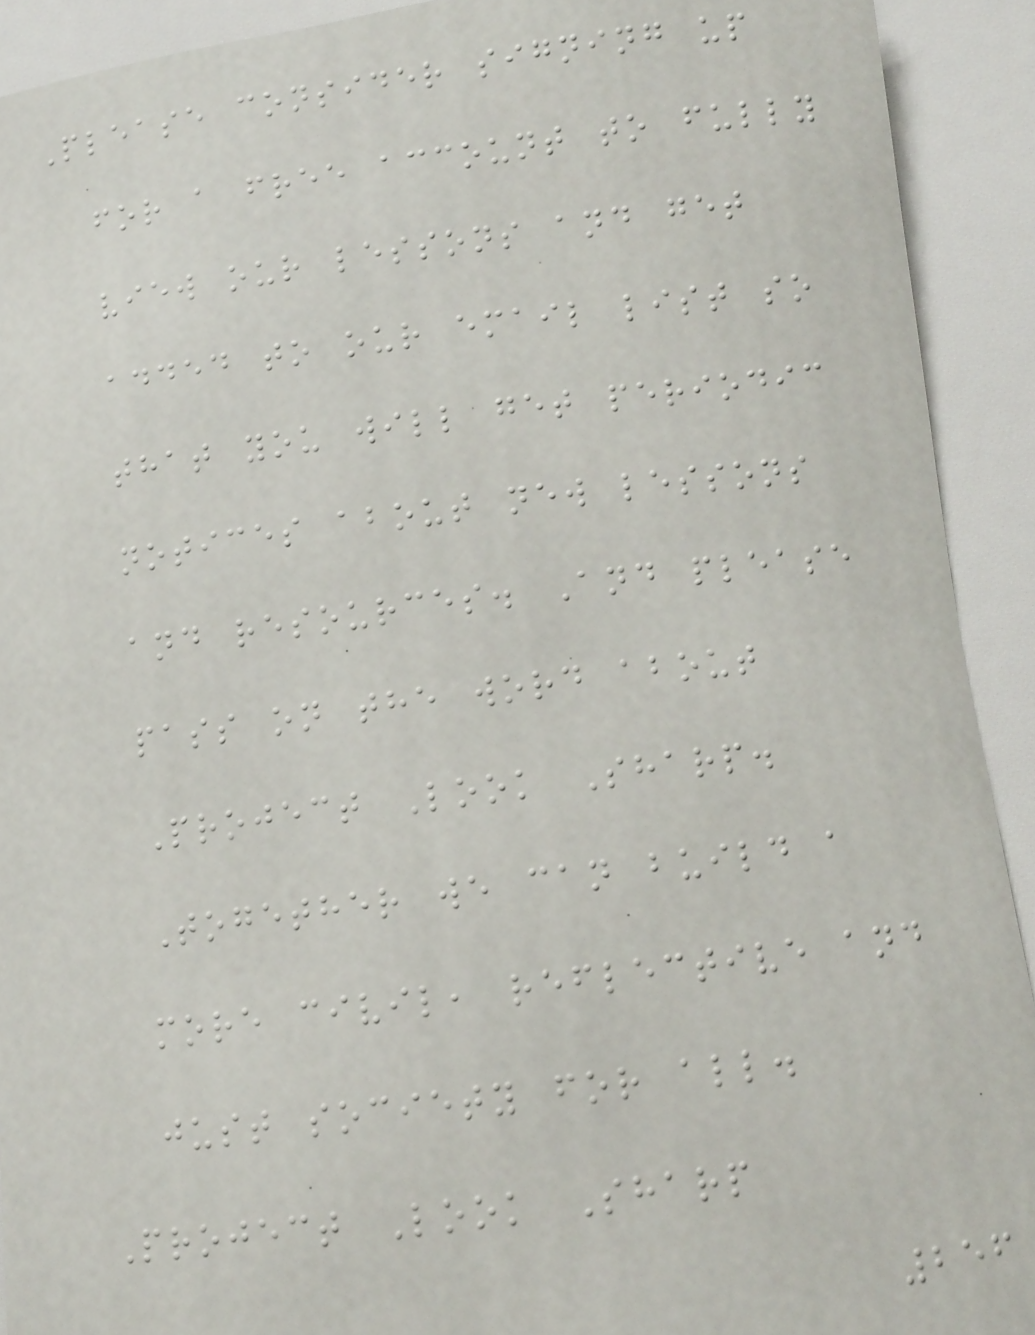Please consider signing up
for a free account to fully
view our lessons and get
added to our email list so
that you will get periodic
notices about new lessons
and resources. And please
pass on the word about
Project Look Sharp.
Together we can build a
more civil, reflective and
just society for all.
Project Look Sharp
256
